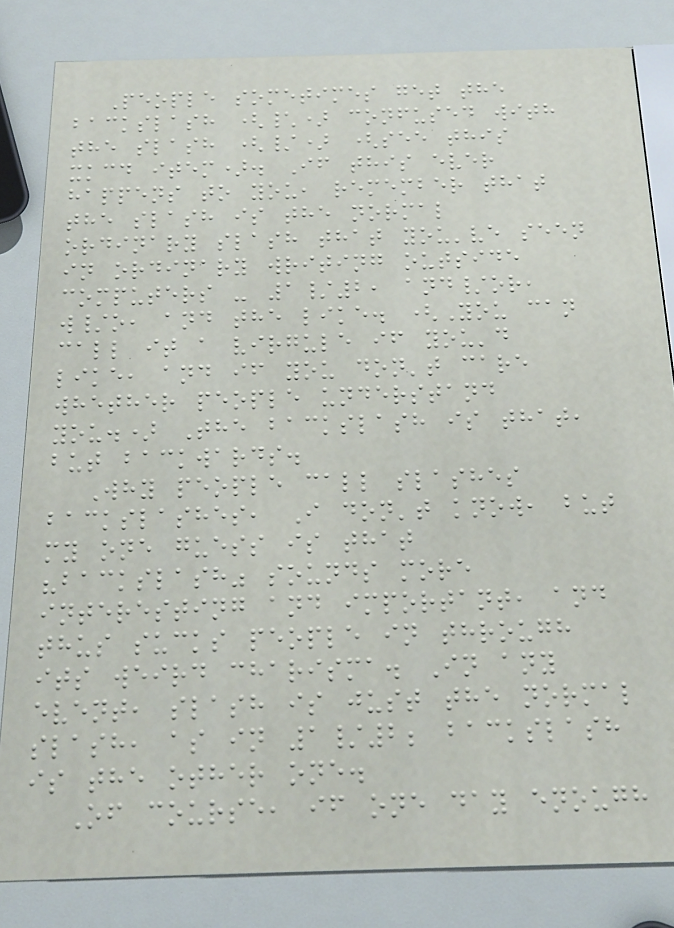People sometimes get the
backslash (\) confused with
the slash (/) (see this
xkcd item). If this ever
happens to you, remember that
the slash is the normal
ordinary slash that you've seen
in ordinary writing outside
computers - 1/2, and/or,
w/o, and the like. (You can
call it a virgule if you'd
like, and if you don't care
whether people understand
you.) The backslash is that,
but backwards.
Why people call slashes
backslashes, I don't know, but
my one guess is that
"backslash" sounds more
interesting and important, and
thus sucks people in through
its weird charisma. In any
event, slash is just the normal
slash, as in 1/2; backslash
is the other one.
Of course, if one day enough
